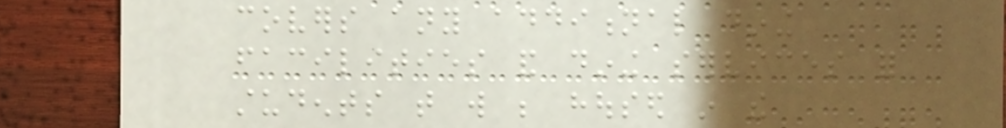covers any additional dining
facilities and dining services for
students that will be housed in the
